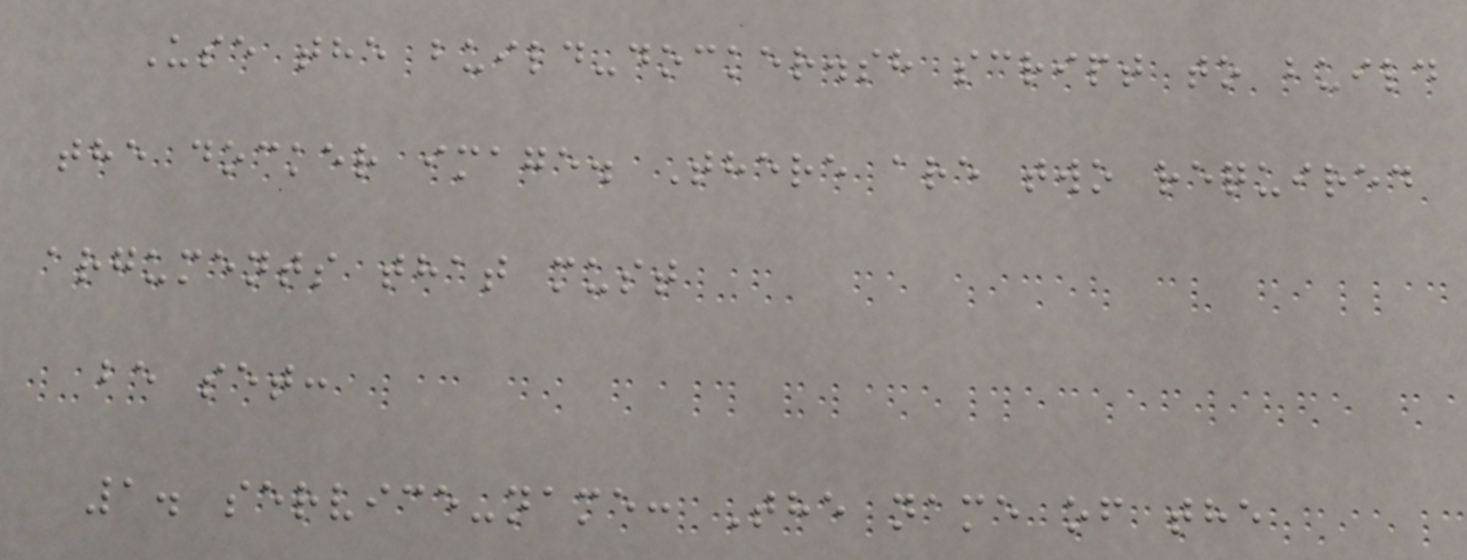Use the build-docker.sh script to build
the docker image. There are two required
arguments that must
be set:
1. service-name: The name of the
